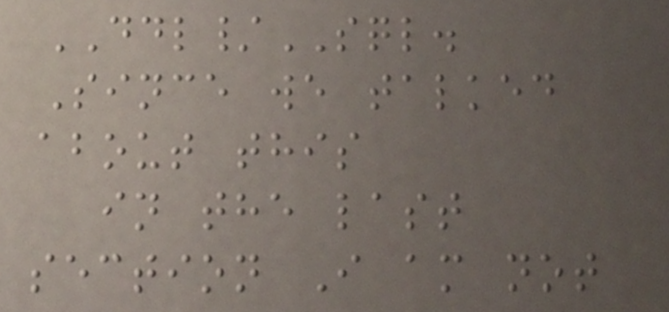DDL/SQL.
Since we talked
about this
in the last
section I am not
